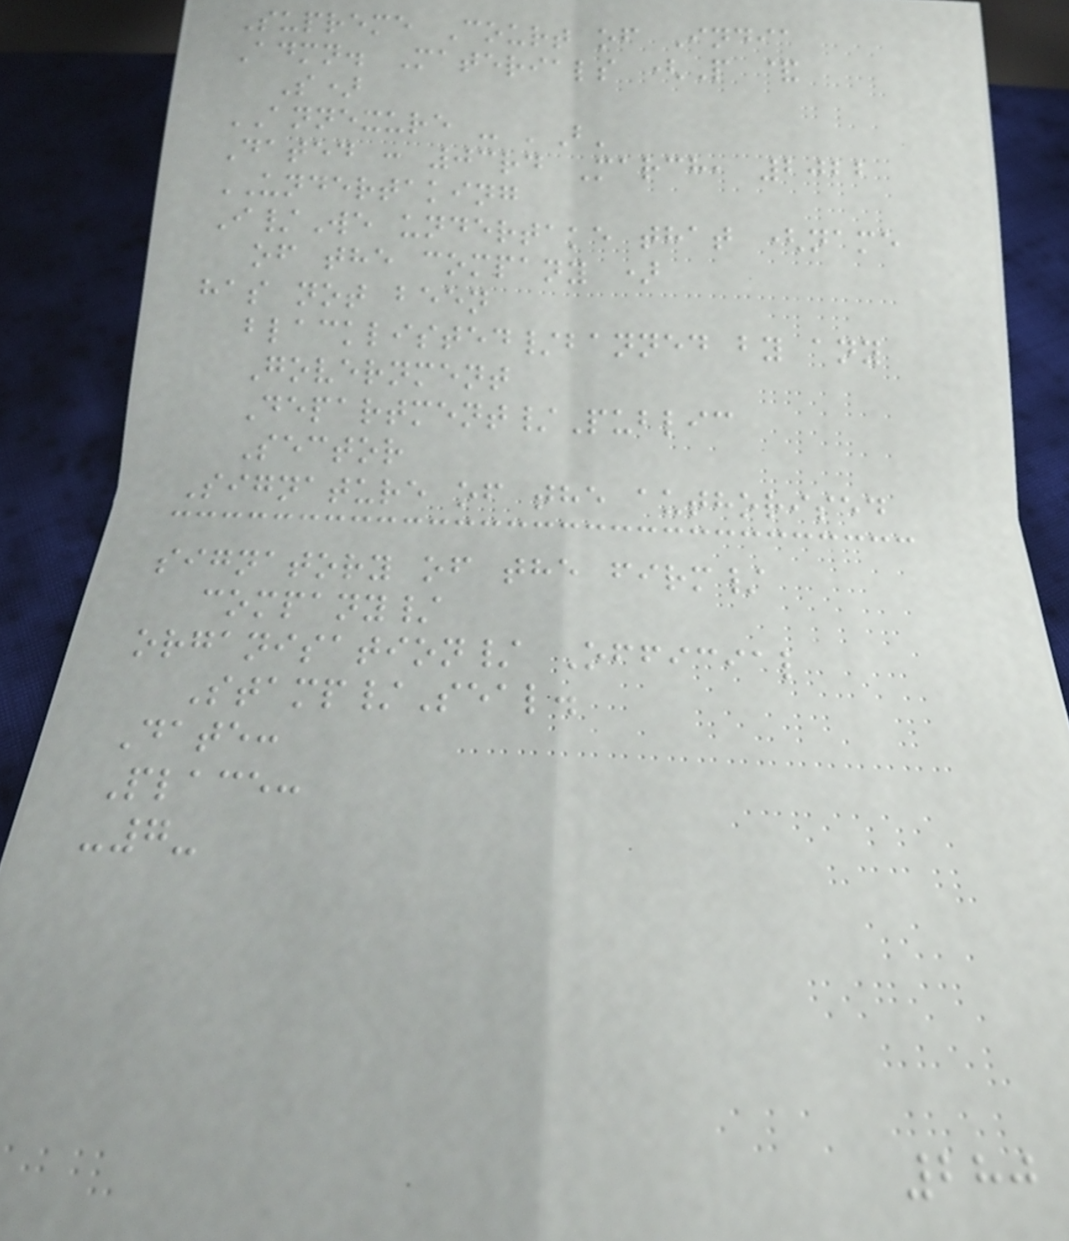Supreme Court of India
Admn. Materials (P &
S)
ANNEXURE - 'B'
Dated : 03rd March, 2022
UNDERTAKING
I/We undertake that (name
of the company )
has not been
blacklisted/banned by any
Government
Department/Public
Sector
Signature of the authorised
signatory of the firm/
company/
organisation/ Official
Stamp/Seal.
Date:
Place:
-7-
280
